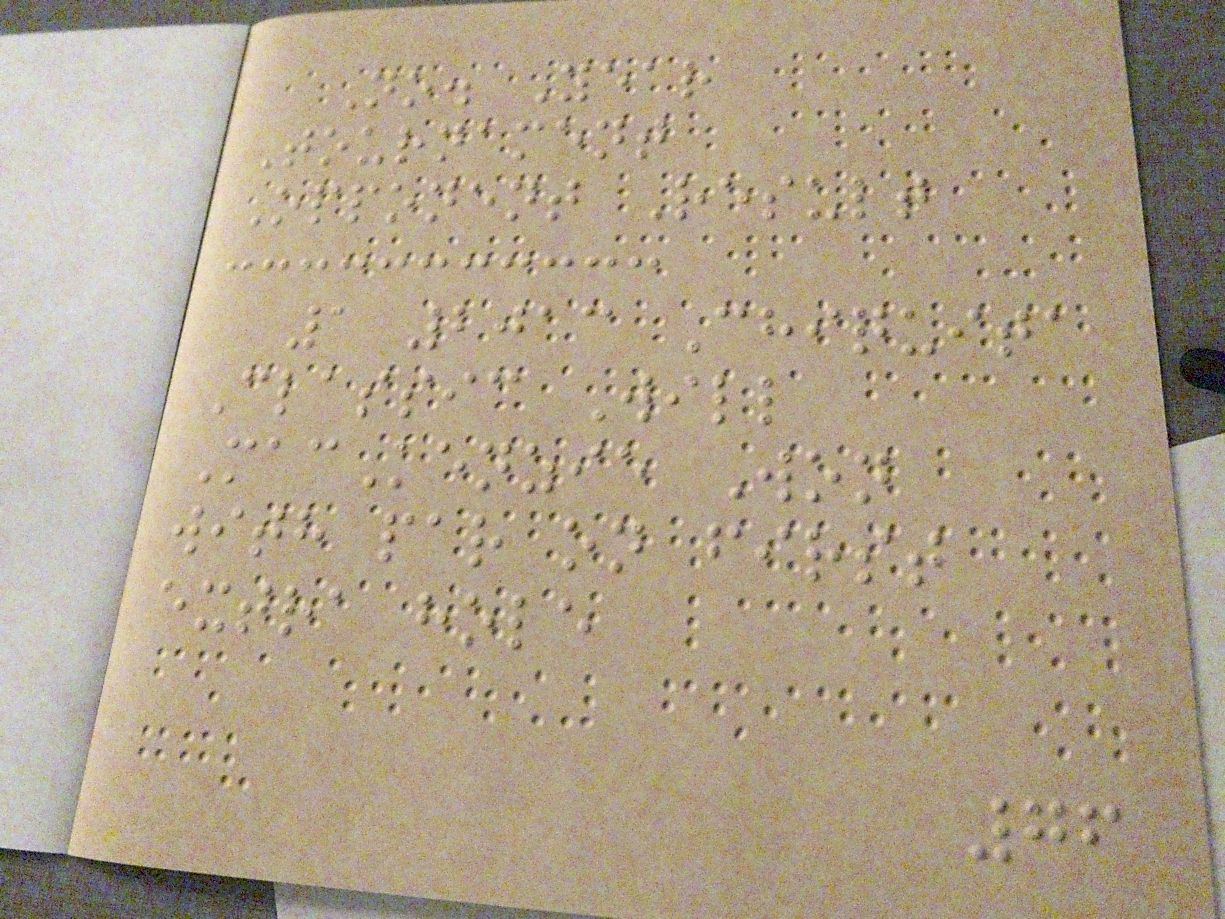No. Year
Tournament
Opponent Result
1 2013 Chiquita
Classic Will
MacKenzie Won
with par on first
extra hole
76
